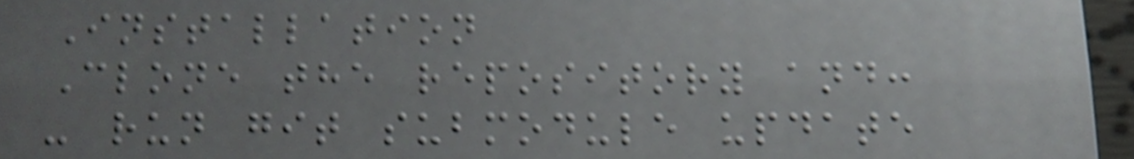Installation
Clone the repository and:
- run git submodule update
